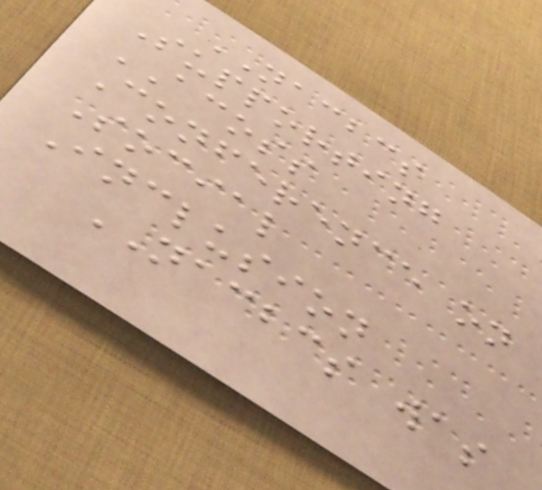NACBCS
Supporting
ACOSS
Conference on
Social
Inclusion
NACBCS was
